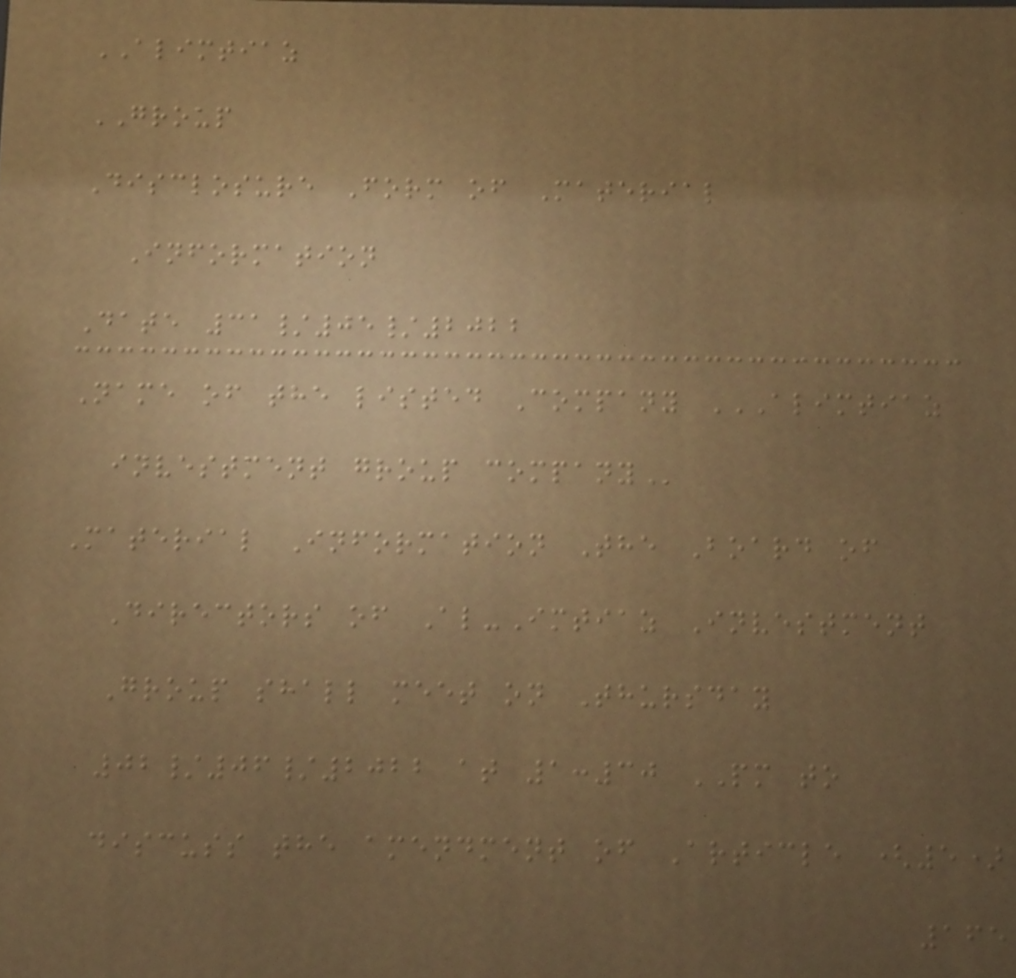ALIMTIAZ
GROUP
Disclosure Form of Material
Information
Date 31/05/2022
Name of the listed Company ALIMTIAZ
INVESTMENT GROUP COMPANY
Material Information The Board of
Directors of Al-Imtiaz Investment
Group shall meet on Thursday
02/06/2022 at 1:30 PM to
discuss the amendment of Article (5)
165
